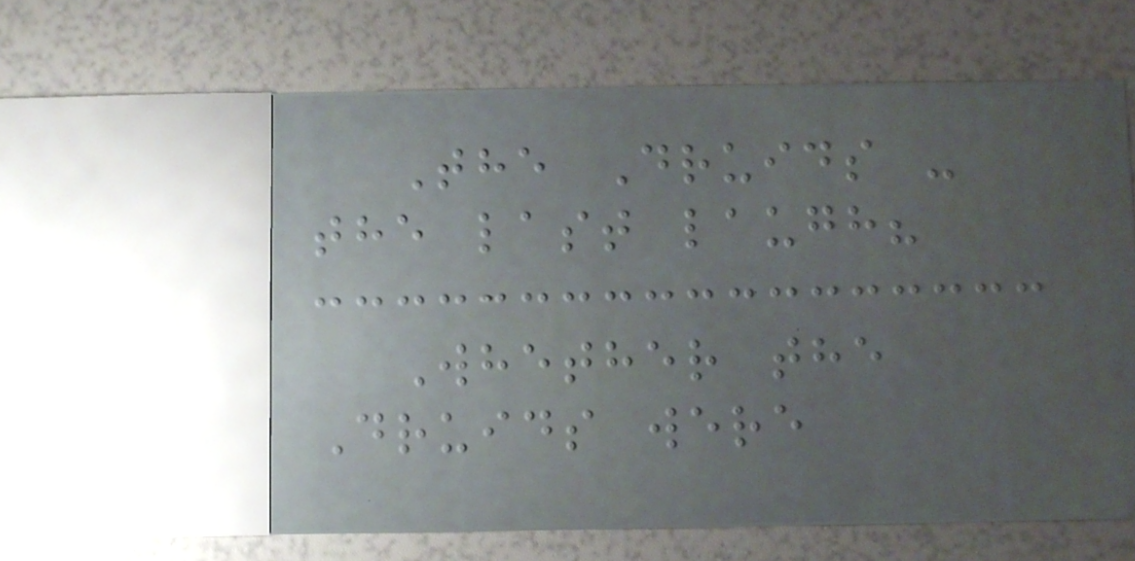The Druids -
the last laugh?
Whether the
Druids were
